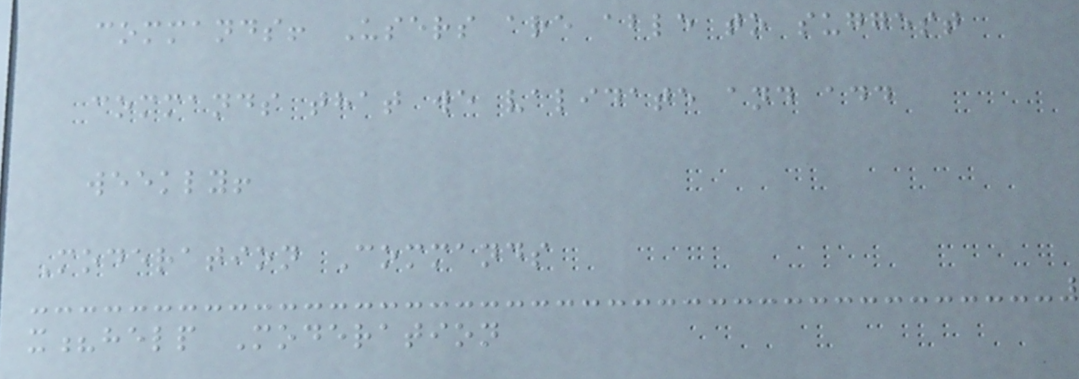commands! Users are able to suggest
commands that we validate and add
weekly!
Moderation Commands
x?help Moderation
